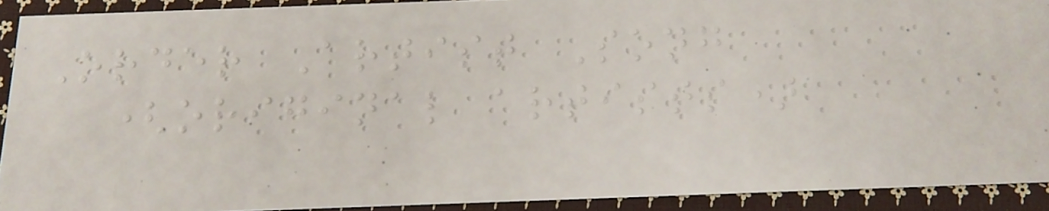Order Artist Song
(original artists)
